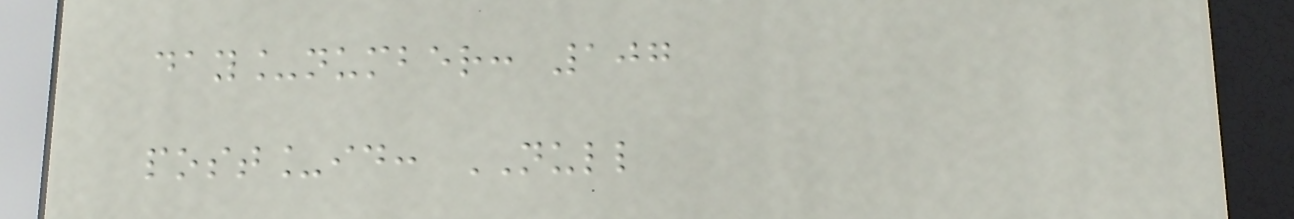day_number: 107
post_id: NULL
